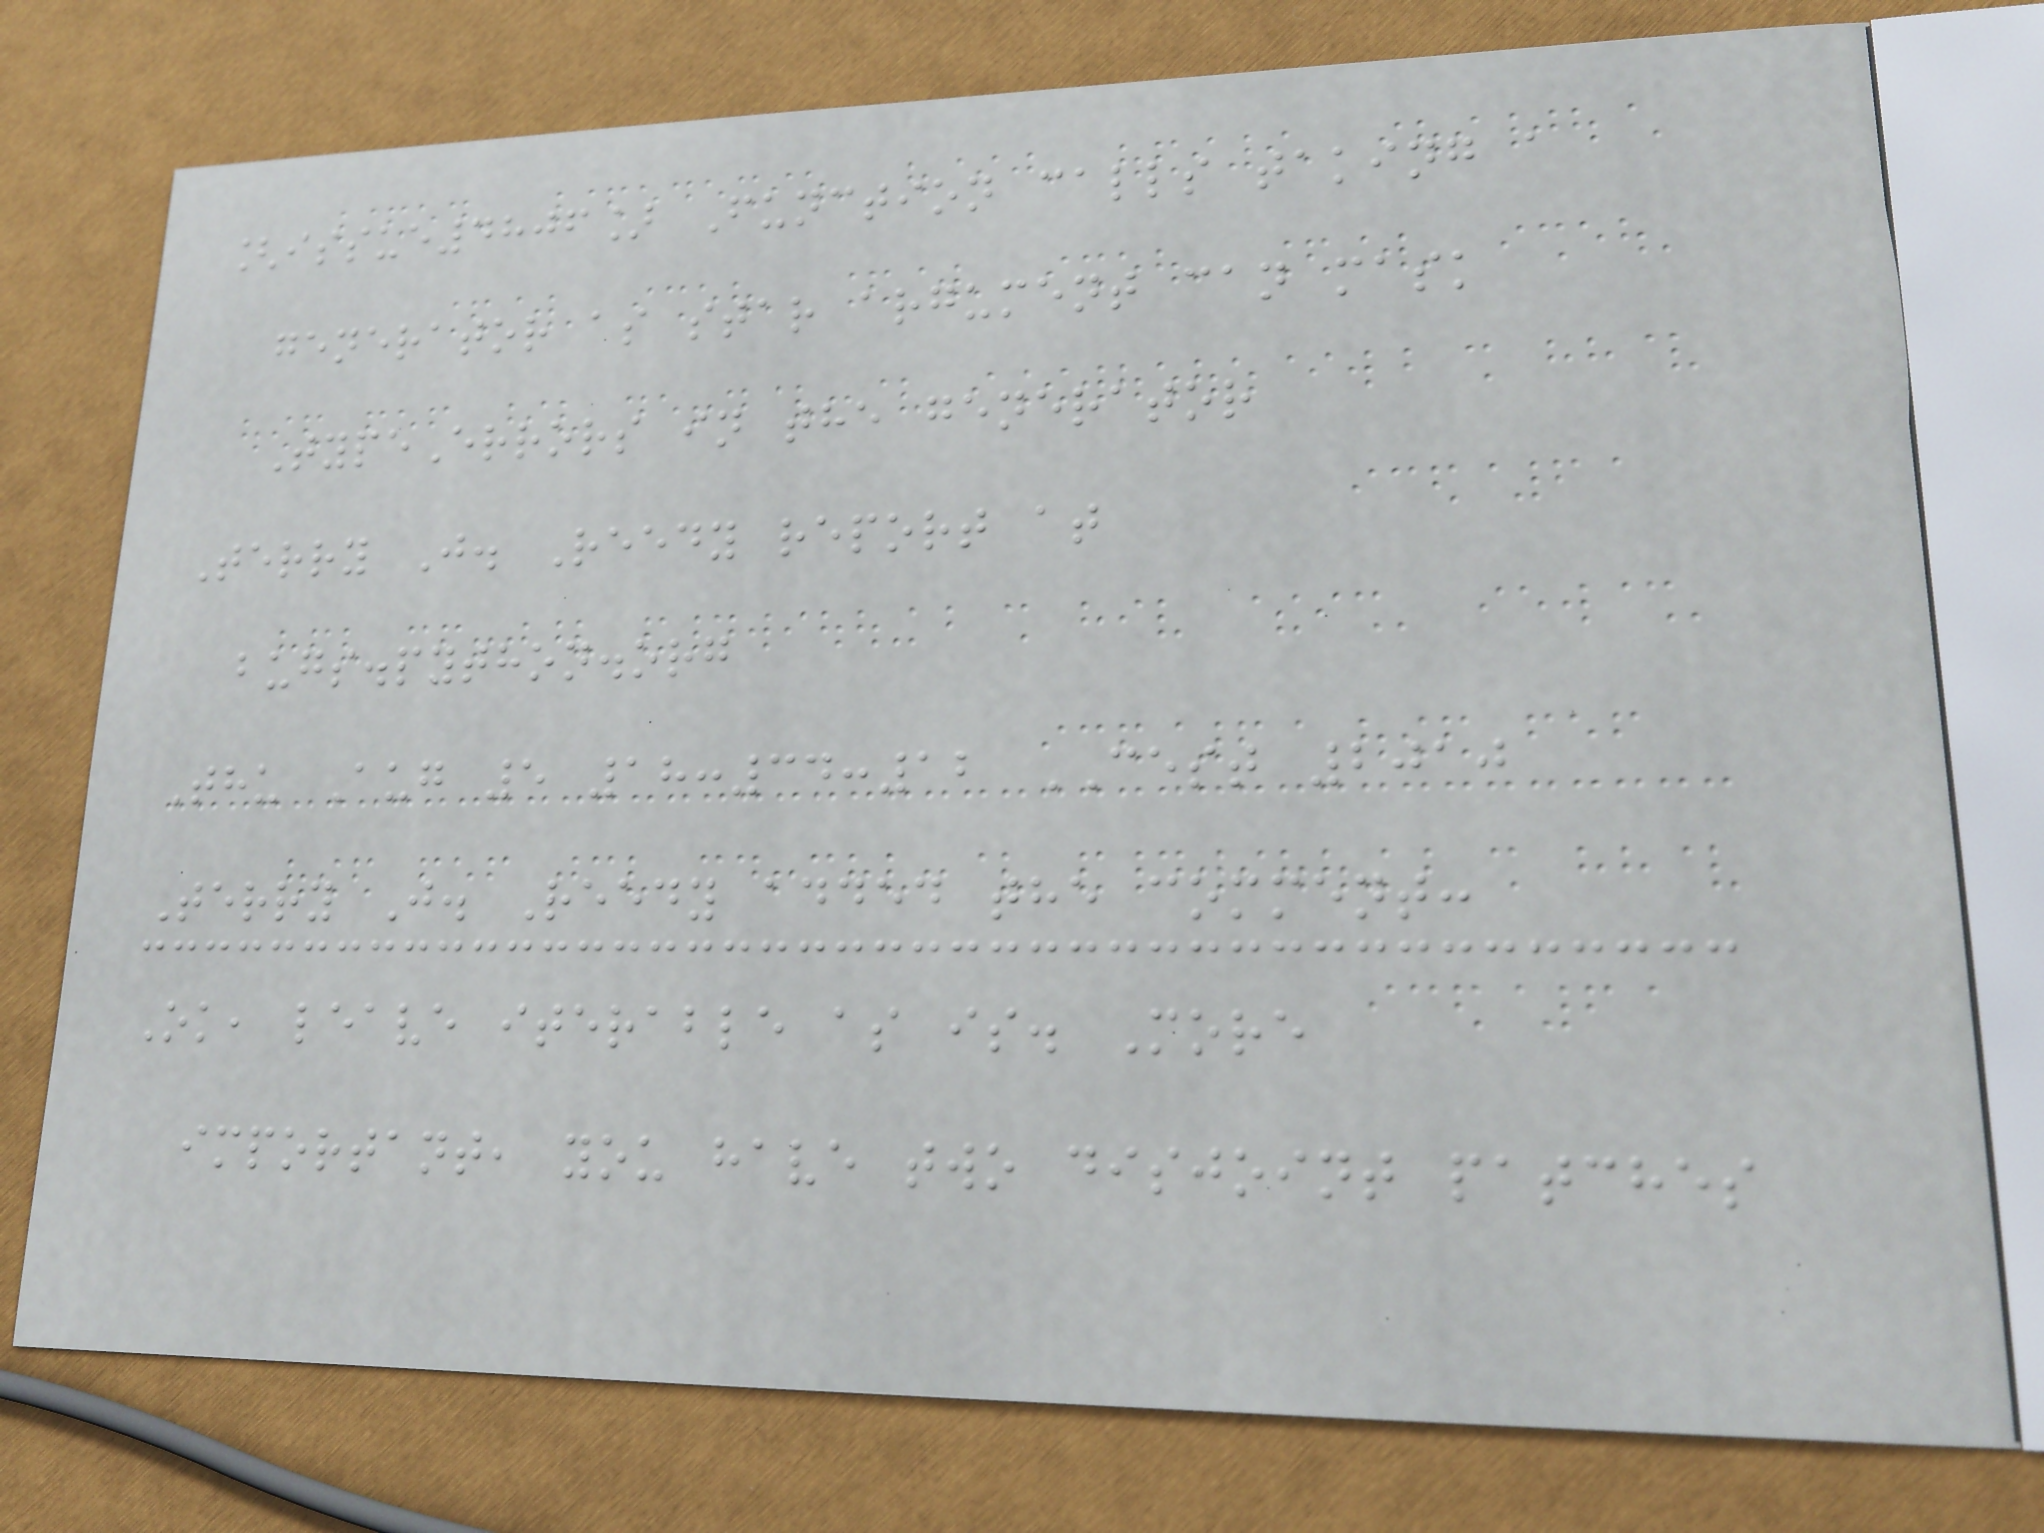[issue4806] Function calls taking a
generator as star argument can mask
TypeErrors in the generator
Terry J. Reedy report at
bugs.python.org
Thu Aug 5 18:34:12 CEST 2010
Terry J. Reedy added the comment:
Ok, leave iterable as is. More
important, you have two disjoint patches
